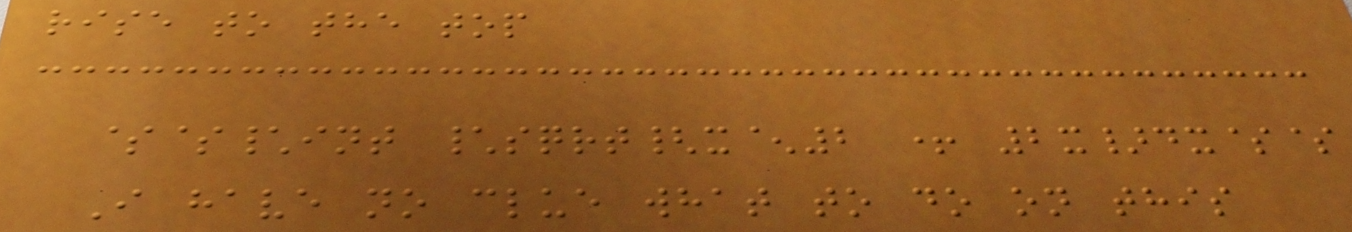rise to the top
$$\int \sqrt{x^2 + 2x}dx$$
I have no clue what to do on this
